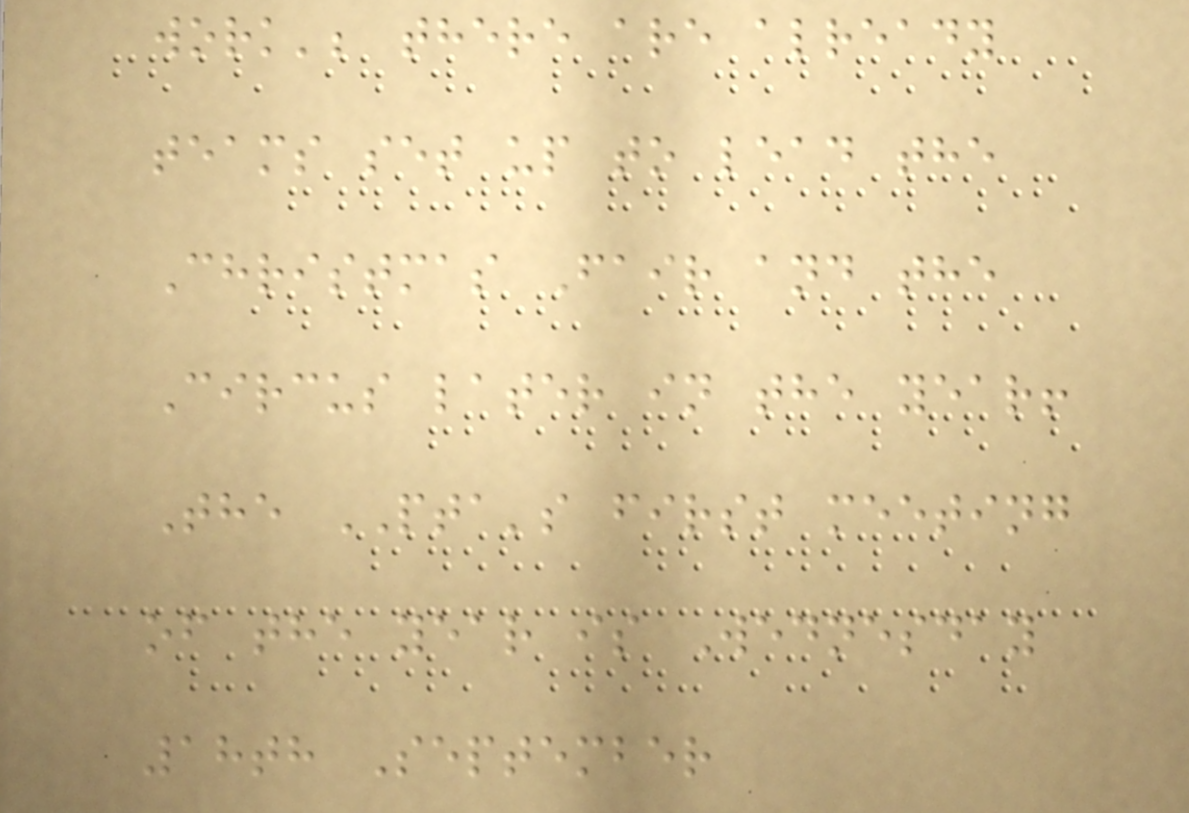work'; there are already
teams set up to lead the
Christmas Fair and the
Circus later in the year!
The PTA's first meeting
of the year is Wednesday
18th September
